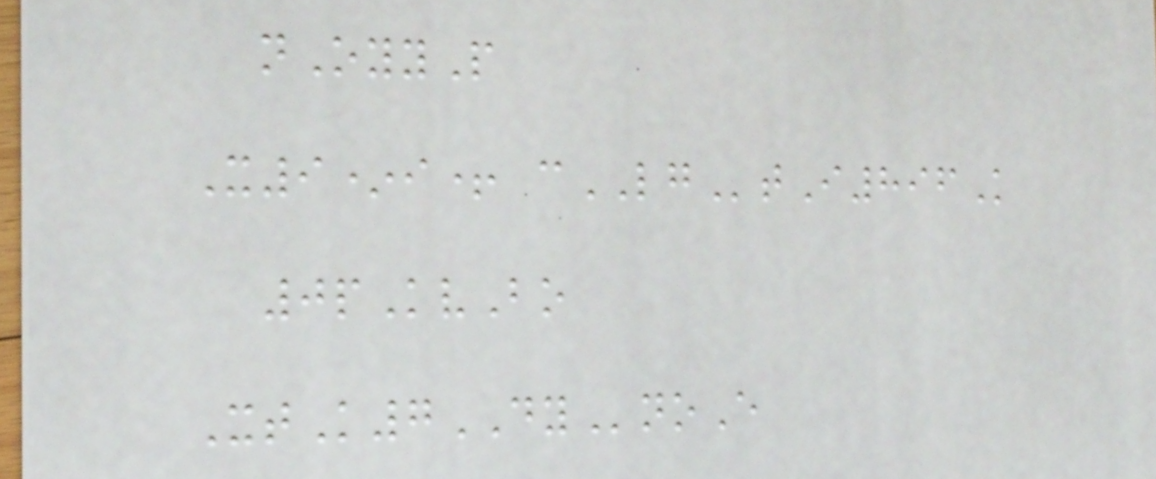nOyyP
X9*i+ cLGtI896K
0pKvBo
XtK7DYnoE
